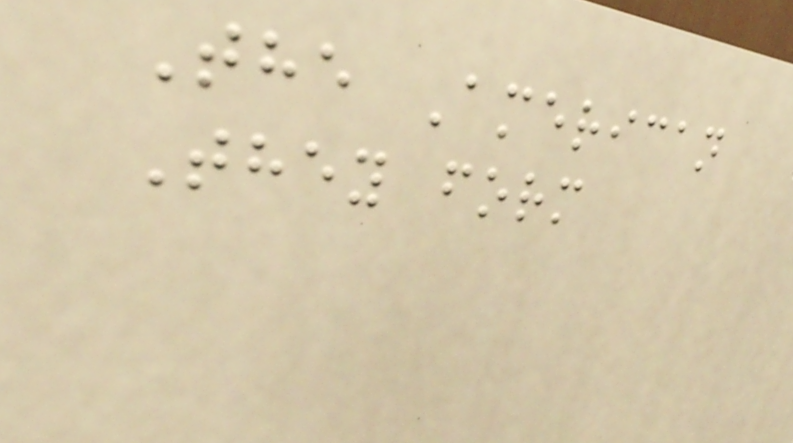The American
They form
